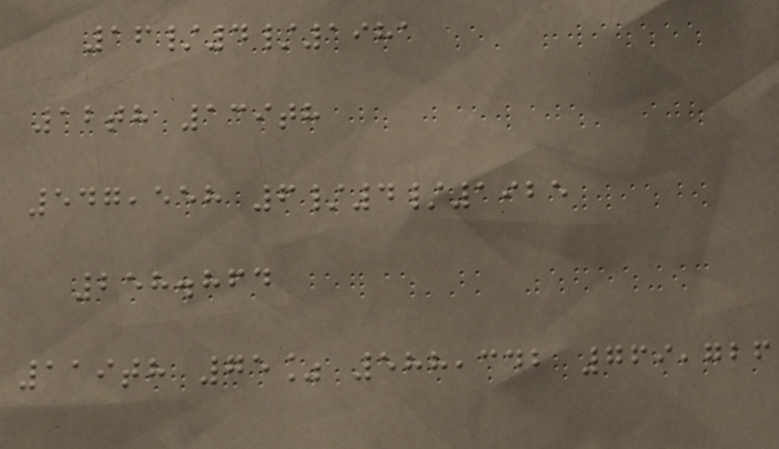16/4/1981
12th 139th
547,558 6/4/1925
258.864
119th 75% 588,342 769,726
